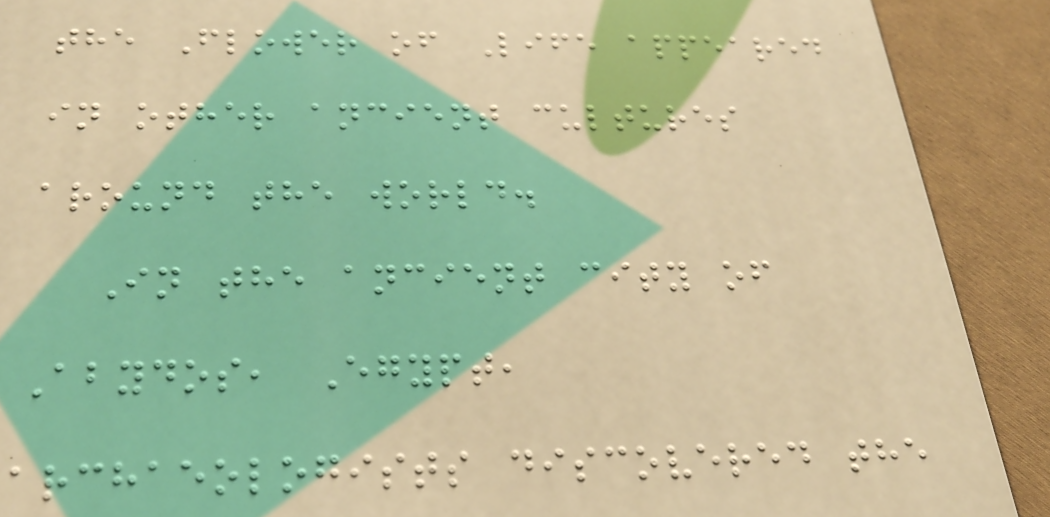the Flower of Life appeared
in other ancient cultures
around the world.
In the ancient city of
Abydos, Egypt,
archaeologists discovered the
